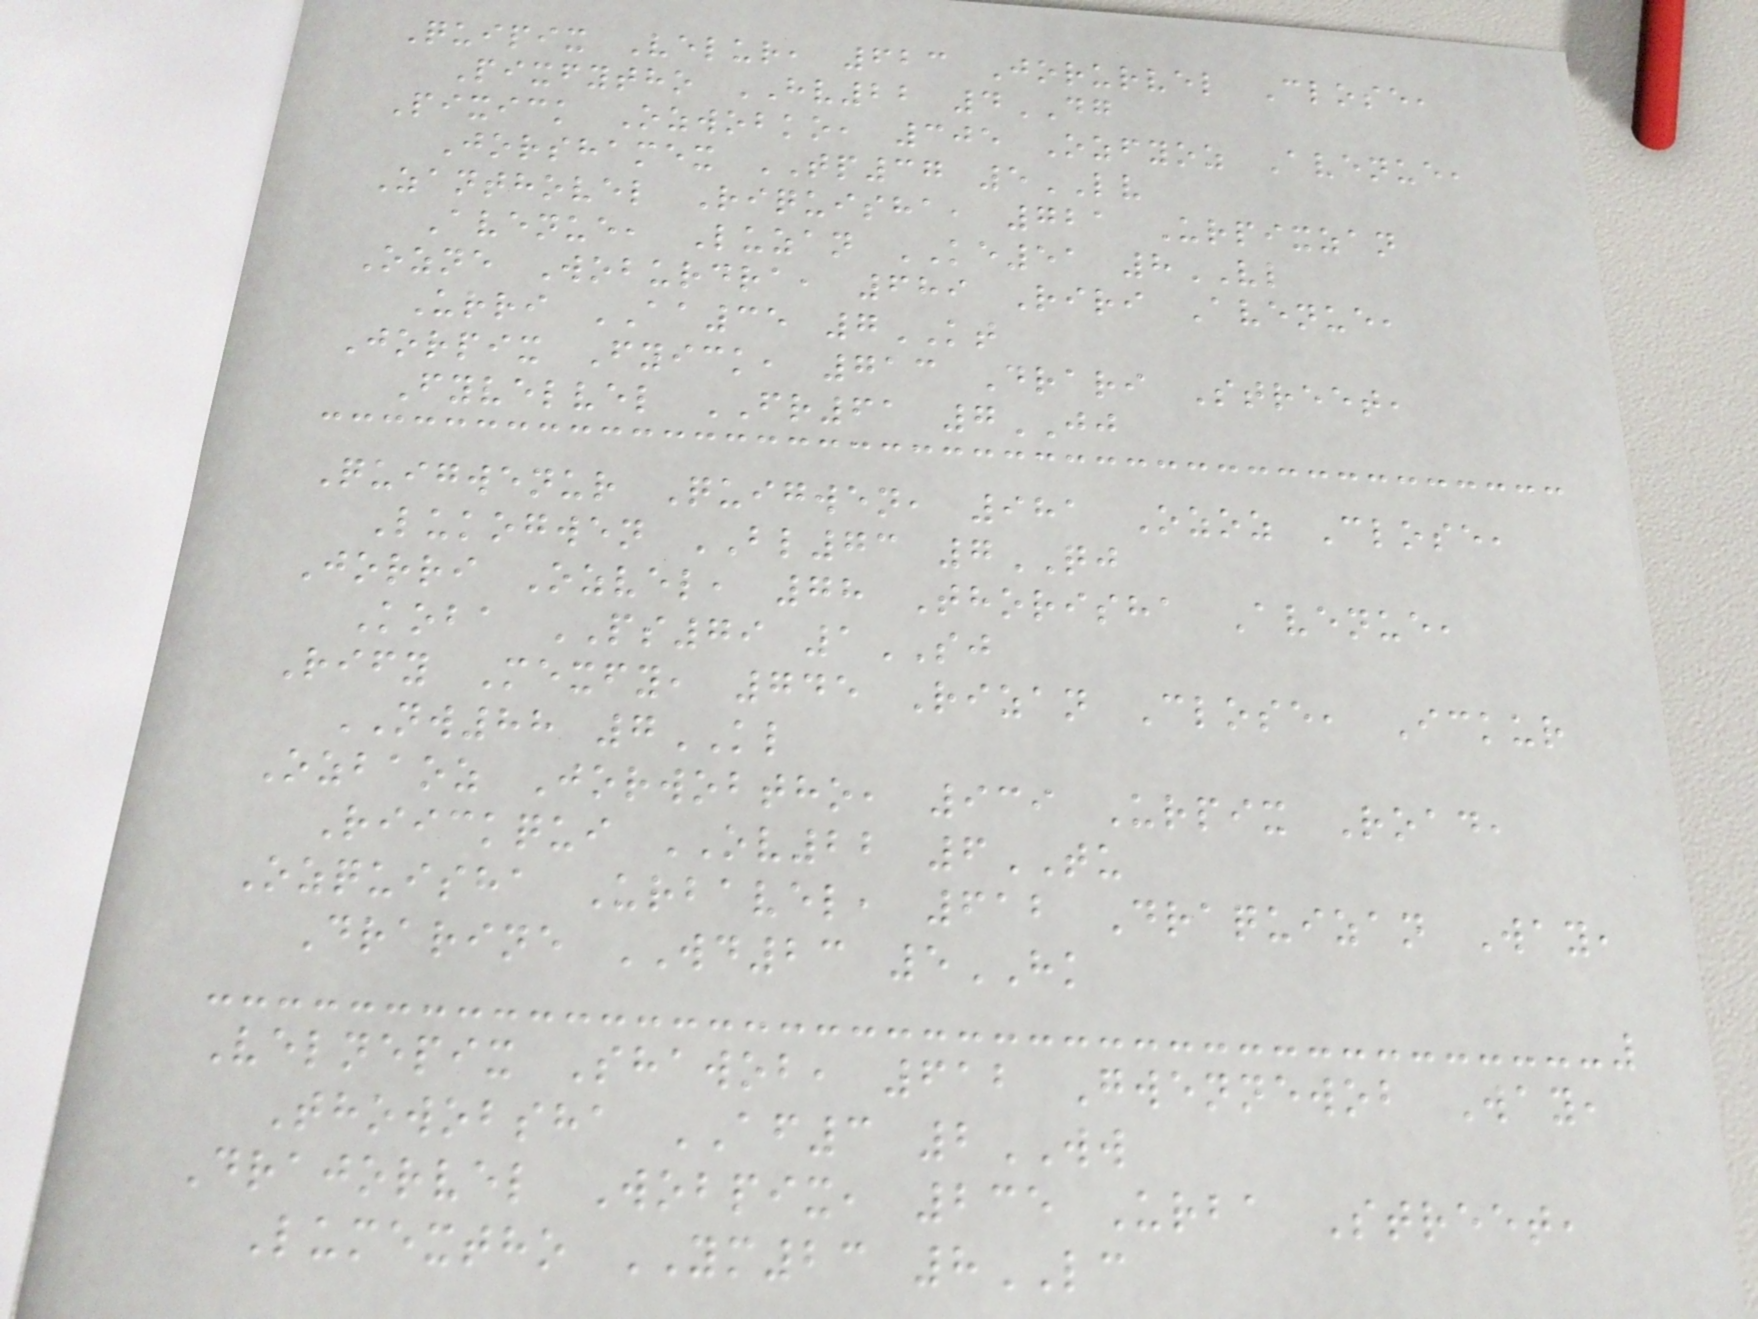Quipix Velur, 623 Jorurvel Close,
Pixfytho HV22 4DG
Pixick Ozwobko, 305 Ozfyoz Avenue,
Jorshamex TP37 5LV
Zanthovel Riquisha, 721 Urpixzan
Avenue, Luzan KE51 8VL
Ozne Woburdra, 689 Riri Avenue,
Urri AA35 7KT
Jorpix Fyick, 713 Drari Street,
Fyvelvel FR61 7JJ
Quigwenur Quigwen, 981 Ozoz Close,
Lukogwen BL73 7QJ
Jorri Ozvel, 78 Thorisha Avenue,
Koba PS79 1SJ
Rify Mexfy, 745 Rizan Close, Ickur
NW88 7KL
Ozbaoz Jorwobtho, 939 Urpix Road,
Riickqui OV22 6TU
Ozquisha Urbavel, 612 Draquizan Way,
Drarine WD23 5HK
Velnepix Shawob, 612 Gwennewob Way,
Thowobsha AF3 2WW
Drajorvel Wobpix, 235 Urba Street,
Lumextho YM23 8LC
